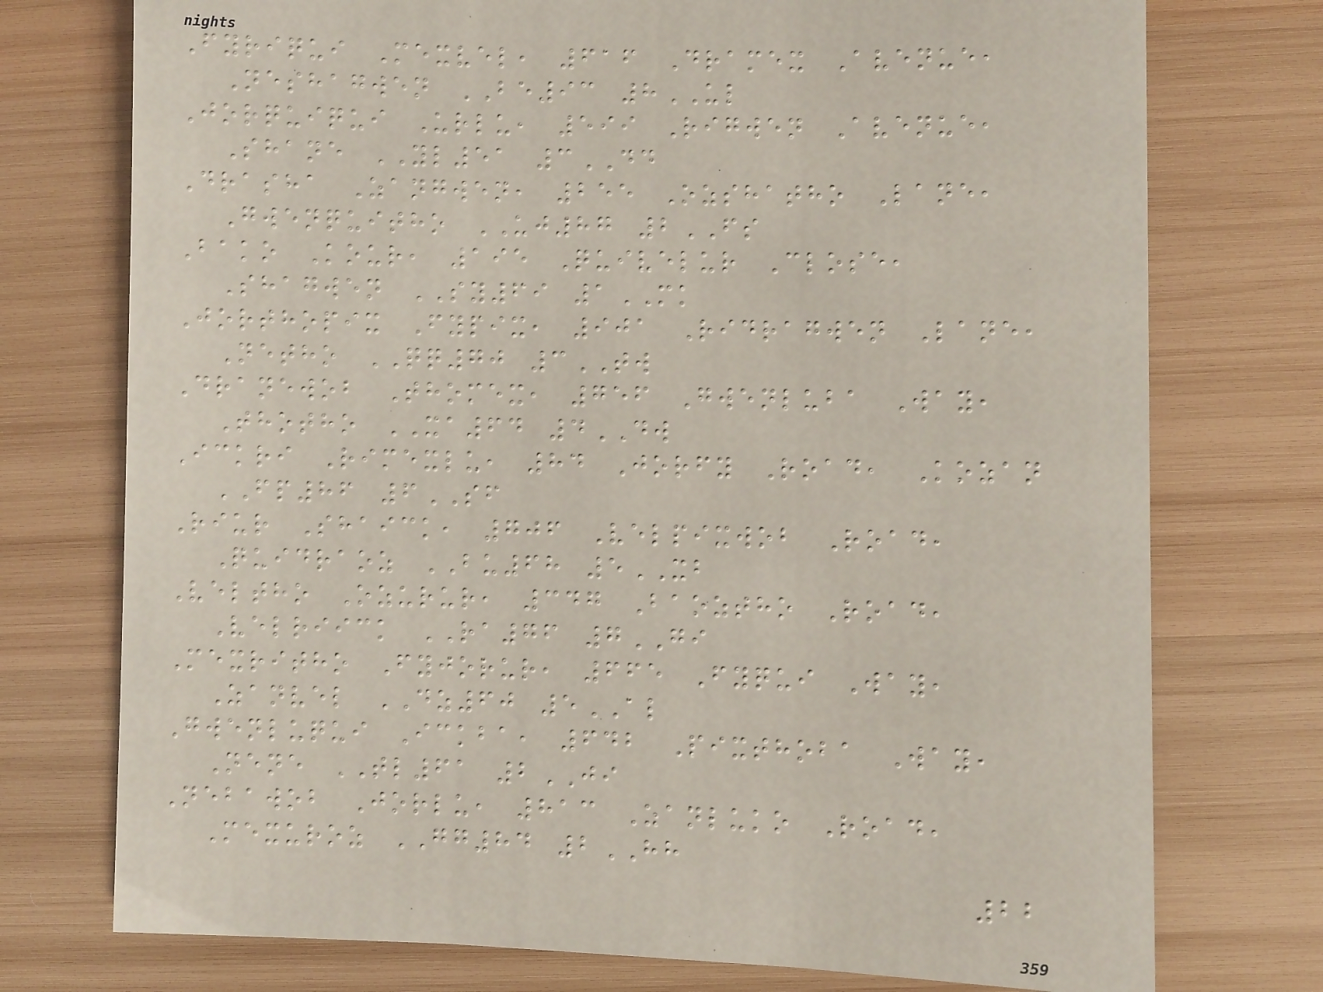Fyriqui Mexvel, 616 Dramex Avenue,
Neshagwen BE93 8UL
Jorquiqui Urlu, 599 Rigwen Avenue,
Shane YL51 3DD
Drasha Zangwen, 255 Ozshatho Lane,
Gwenquitho UJ87 2FS
Bako Kour, 195 Quivelur Close,
Shagwen SY69 1MK
Jorthopix Fypix, 901 Ridragwen Lane,
Netho QQ70 3TW
Dranewob Thomex, 756 Gwenluba Way,
Thotho XA64 4DW
Ickri Rimexlu, 84 Jorfy Road, Kozan
FP86 6SF
Riur Shaick, 706 Velpixwob Road,
Quidraoz BU68 5XB
Veltho Ozurur, 347 Baoztho Road,
Velriick RA76 7GI
Mexritho Fyjorur, 665 Fyqui Way,
Zanvel DZ60 5AL
Gwenluqui Ickba, 642 Pixthoba Way,
Nene TL61 2JI
Nebawob Jorlu, 813 Zanluko Road,
Mexuroz GG84 2HH
22
